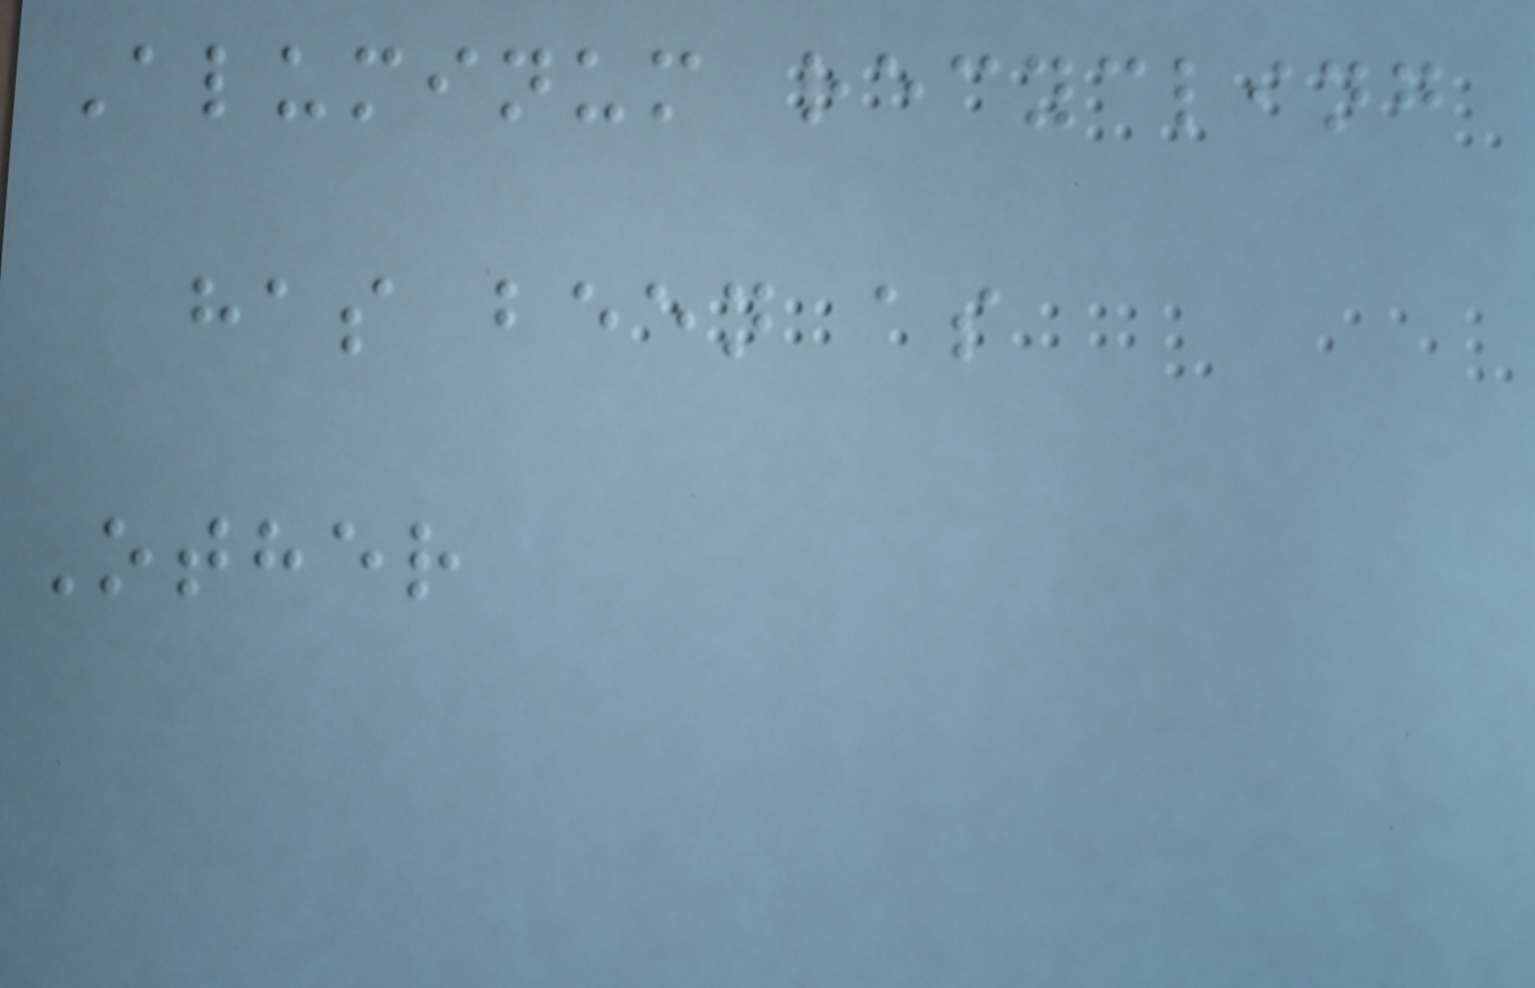Aluminum recycling
has been as
Other
